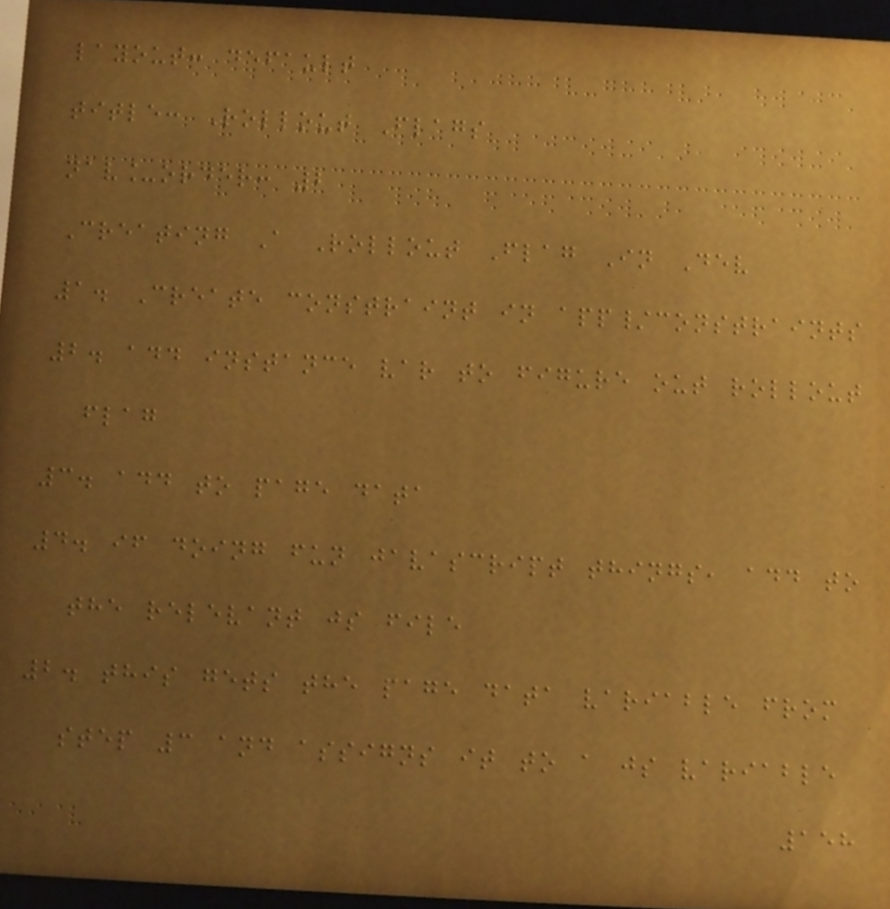layout: default
title: Rollout Flags
nav_order: 2
Creating A Rollout Flag In Dev
1. Create constraint in app/constraints
2. add instance var to figure out rollout
flag
3. add to page data
4. if doing fun javascript things, add to
the relevant js file
2. this gets the page data variable from
step 3 and assigns it to a js variable
158
